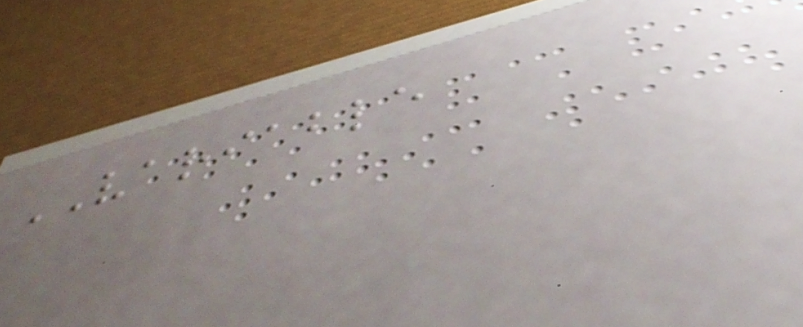VARIABLE
